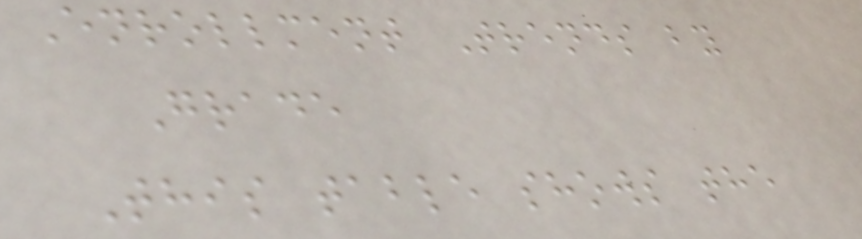Enrollment Trends by
Grade
This table shows the
